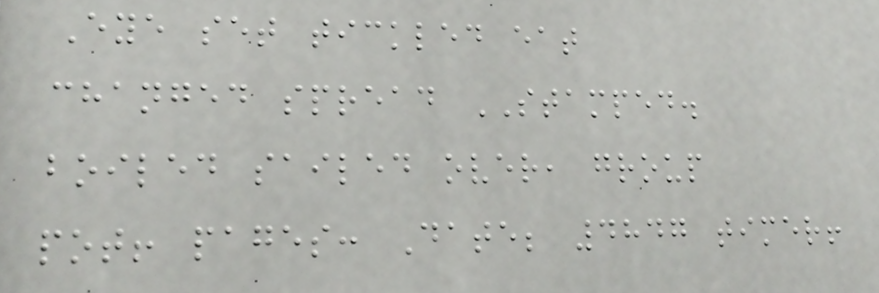Eye set tickled eat
changed spread STAMPED.
boiled sailed over, group
pot! pages: Date; 4847 timer!
